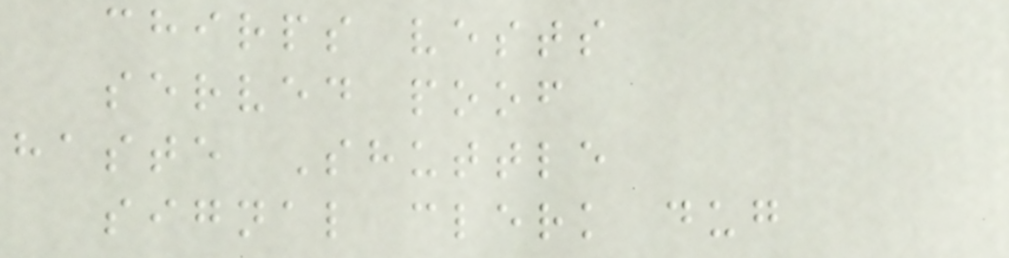chirps vests
served poof
haste Shuttle
signal clerk dug
